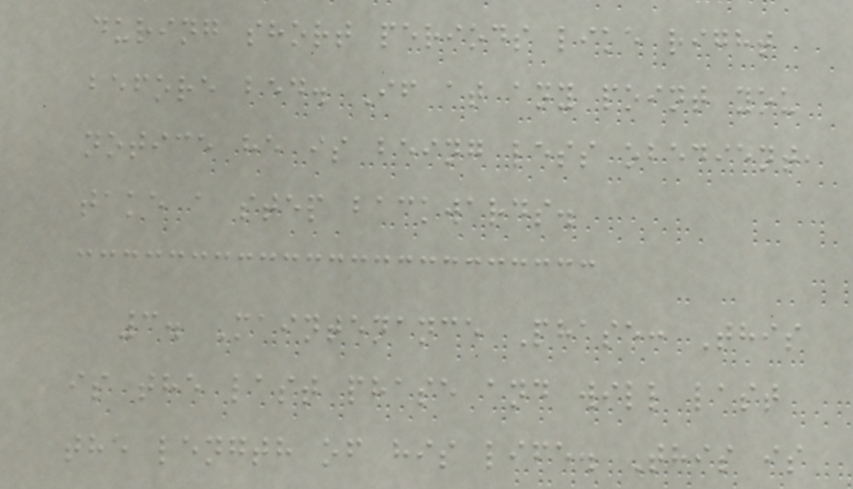during short periods like right
before bed. If at any point you
notice he is being less obedient,
take a step backwards.
3. Maintenance Phase: This
is the last phase and will last
the length of his life. This is
